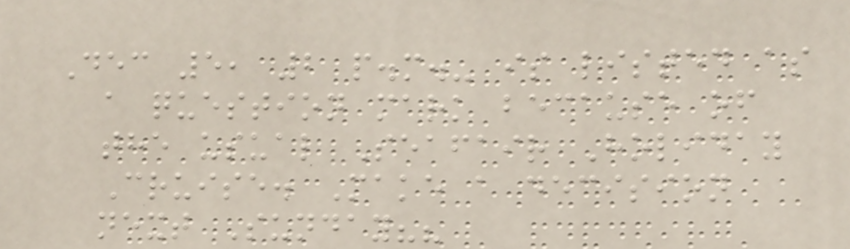Dec 5, 2 p.m.- is listed as
a question mark because of
the usual Seafair Holiday
Cruise. Make a decision
next Sunday??
